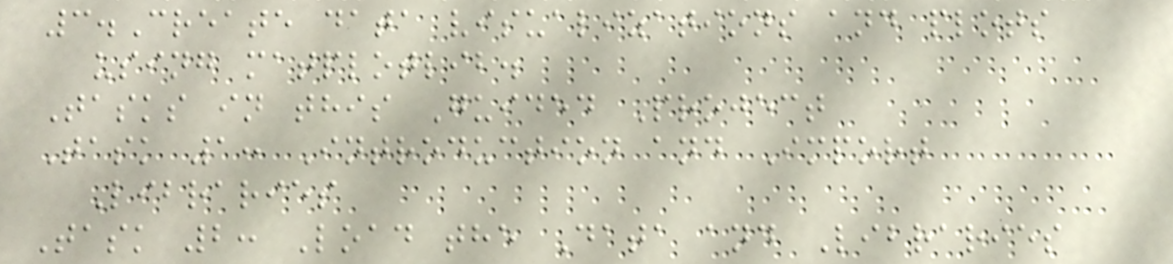3.Create data visualizations and plots
using matplotlib.
Tasks in this Guided Project
Task 1: Introduction and Import
Libraries
Task 2: Load the Data and Libraries
